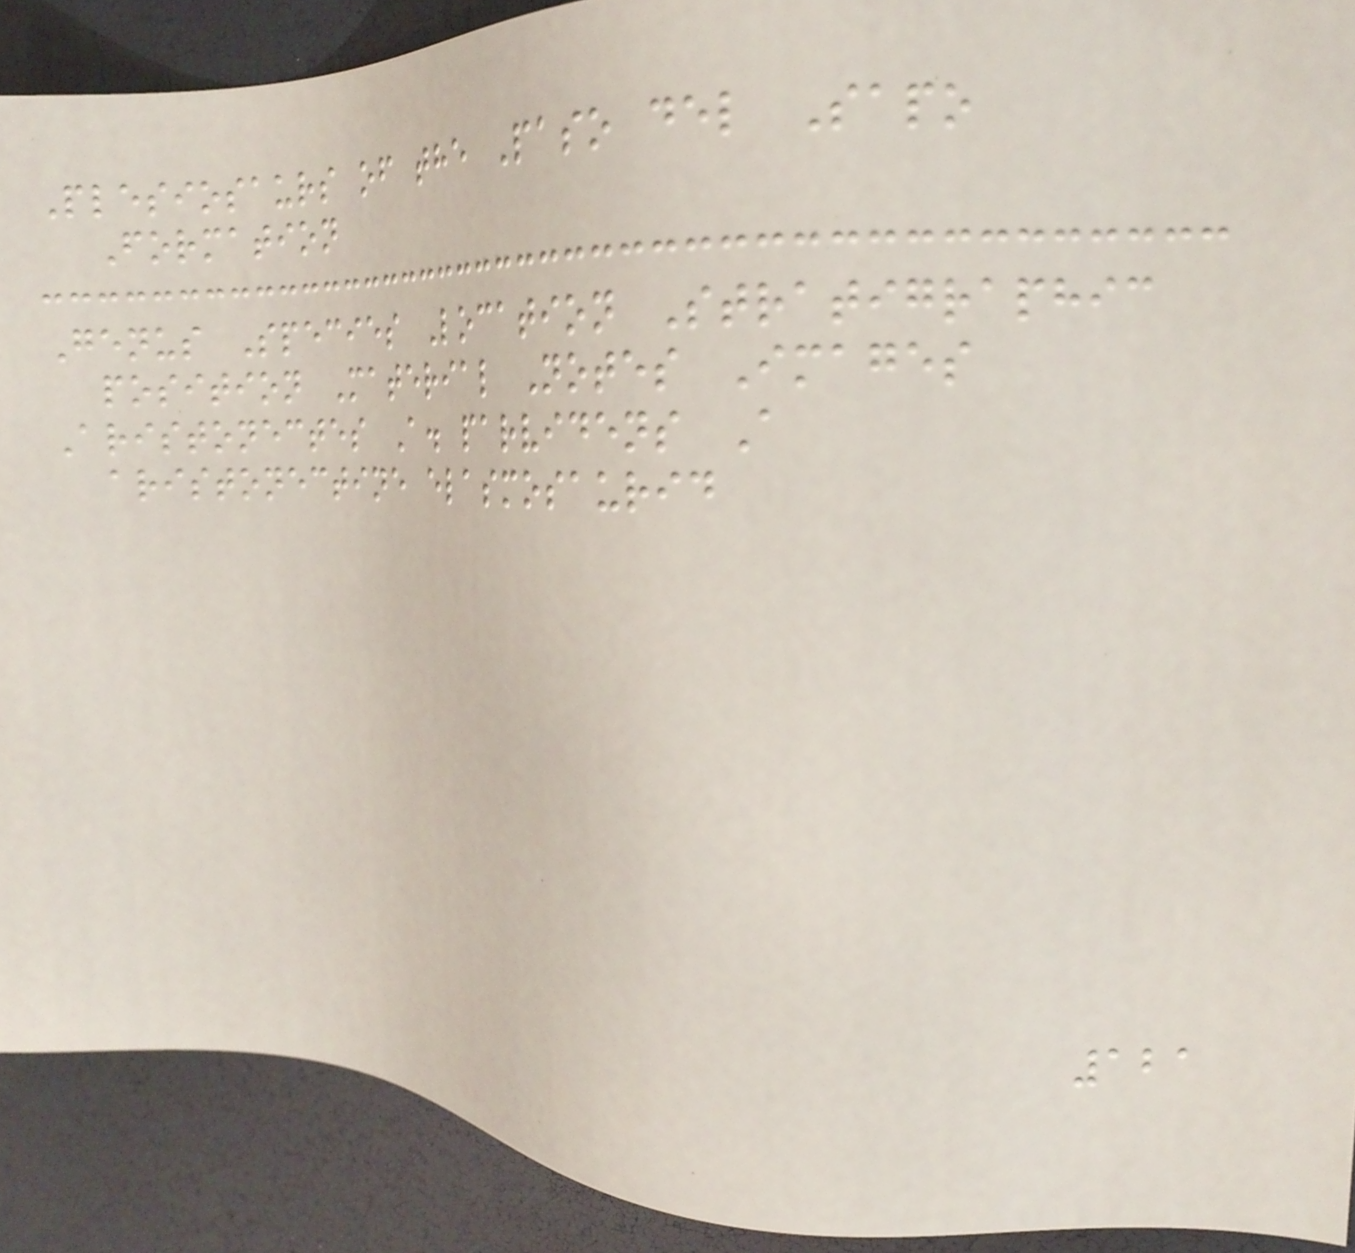Plesiosaurs of the Paso del Sapo
Formation
Genus Species Location Stratigraphic
position Material Notes Images
Aristonectes A. parvidens A
aristonectine elasmosaurid
121
